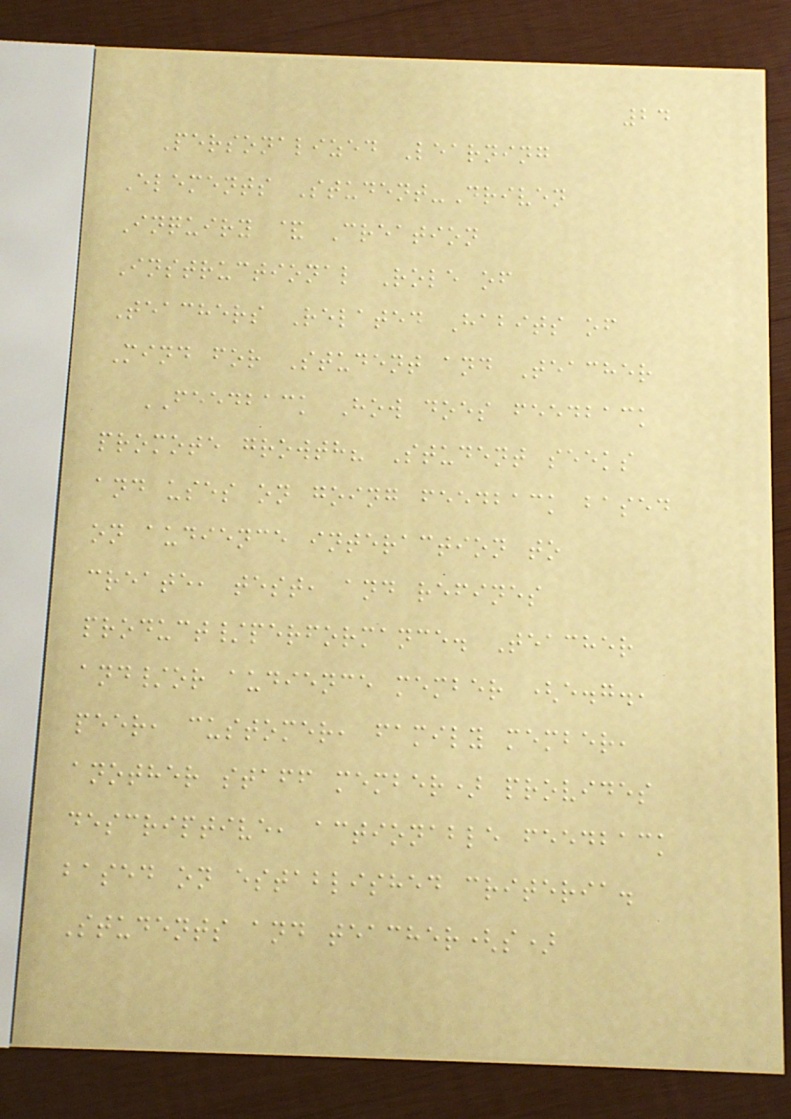24
Personalized Learning
Elements Student-Driven
Inquiry & Creation
Instructional Role of
Teachers Related Habits of
Mind for Student and Teacher
FEEDBACK How does feedback
promote growth? Student seeks
and uses on going feedback based
on audience interaction to
create, test, and refines
product/performance. Teacher
and/or audience member (e.g.,
peer, customer, family member,
another staff member) provides
descriptive, actionable feedback
based on established criteria.
Students and teacher(s)
